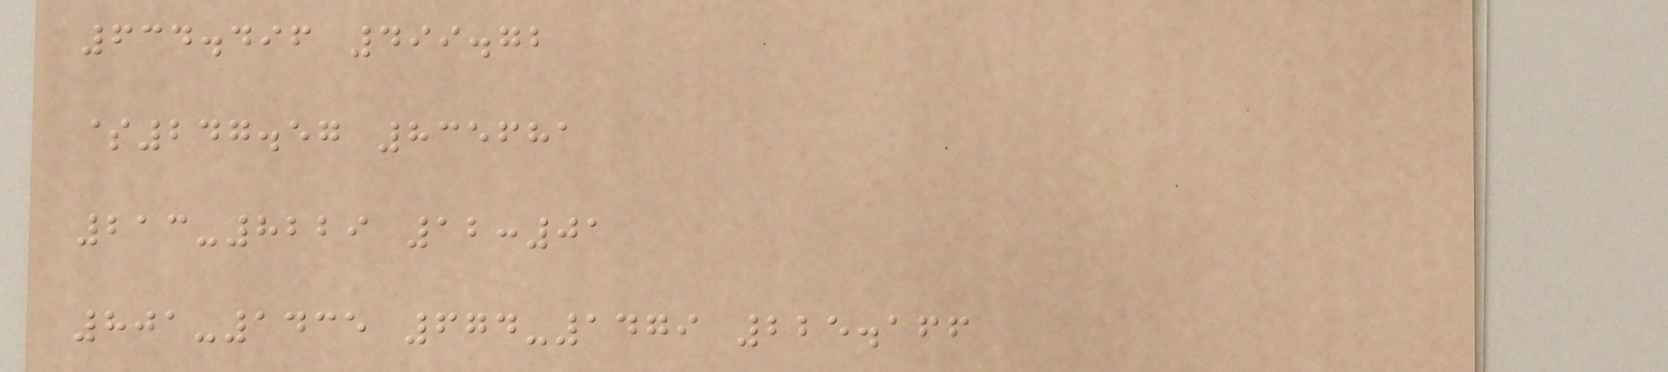634.496 499.72
$247.57 835681
213-8229 12:01
801-1435 674-1479 225.166
